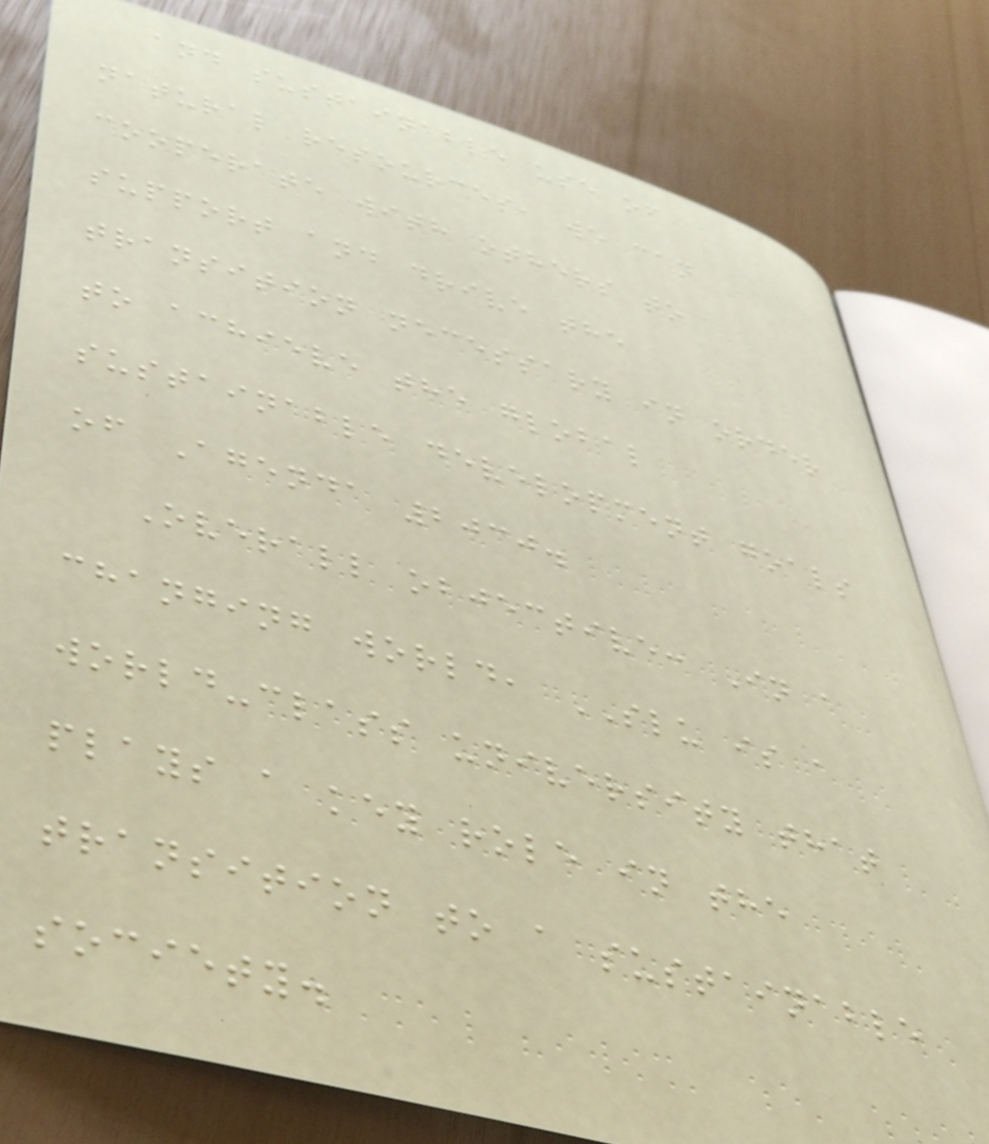and sustainable use of
natural resources, we can
cooperate with others to
support and drive the
transition necessary in order
to achieve the global
sustainable development goals
of Agenda 2030.
Overall objective: In a
changing world, SLU is a
world-class university that
plays a key role in the
transition to a sustainable
society.
